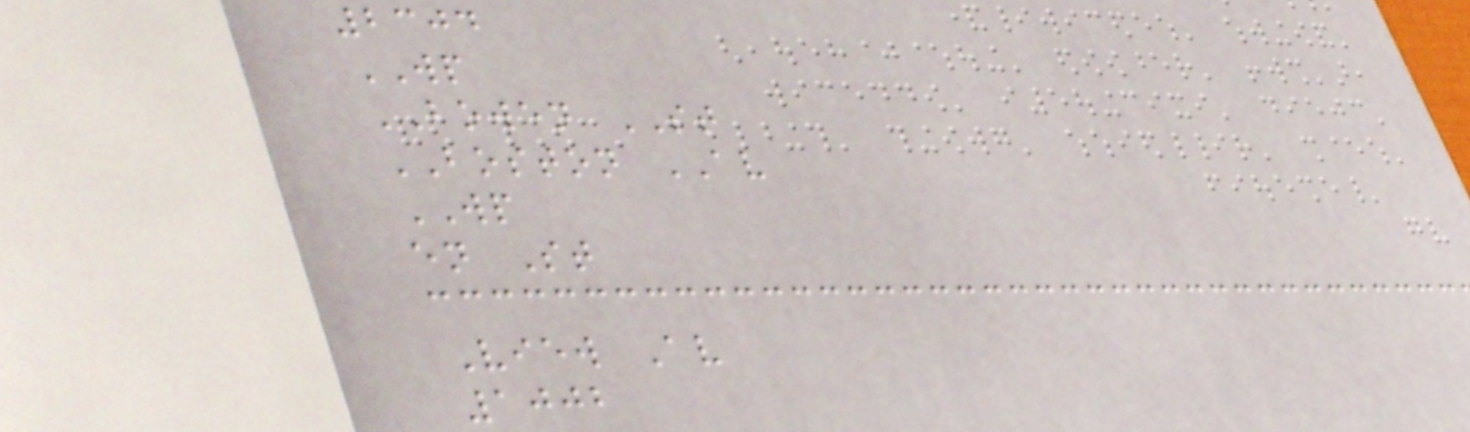2304
WP
BOWEN ST
BOSTON AV
WP
en St
View Av
1002
